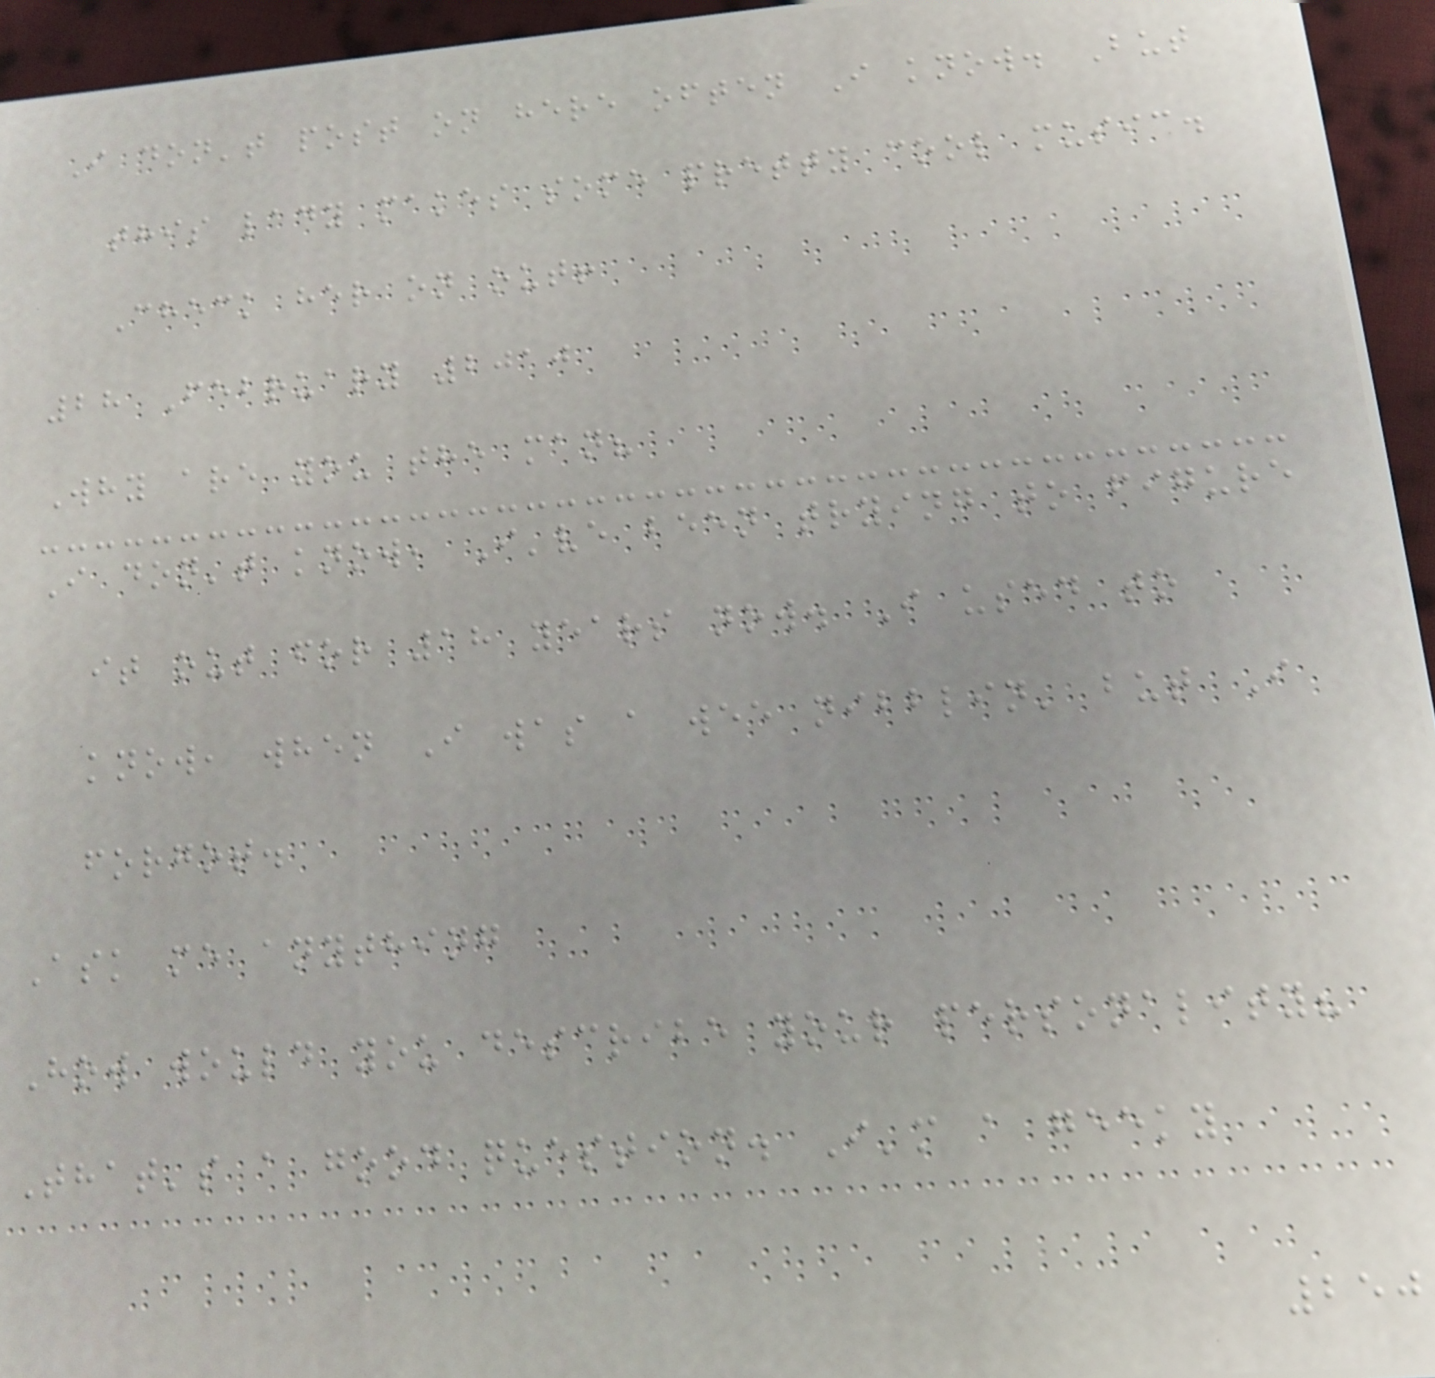I don't post on here often I know. But
this lady makes some pretty cool music.
Check her on out!
28 February 2010
Why are you the man?
I don't know, I've been trying to figure
it out for 18 years now. I used to
know, when I was a wee nibblin' but I
forgot.
Ask me anything
How would you describe your personality?
That's a good question. I'm a geeky
250
